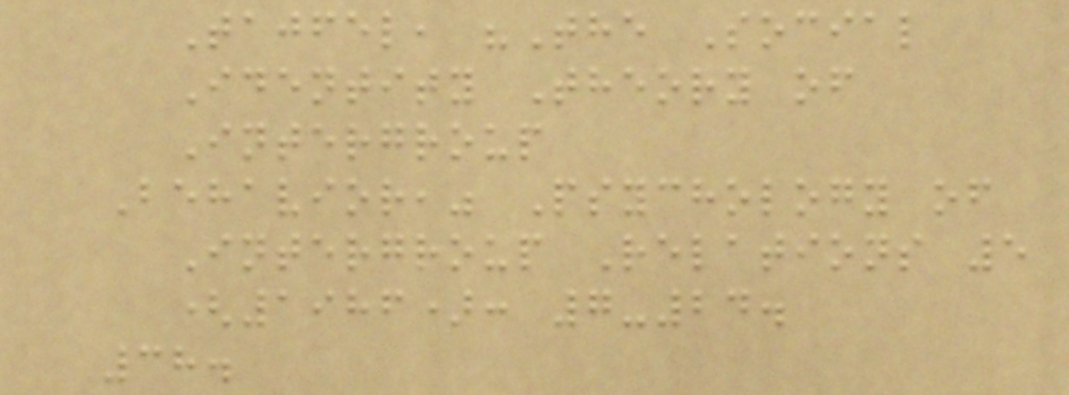Tajfel, "The Social
Identity Theory of
Intergroup
Behavior," Psychology of
Intergroup Relations 5
(1986): 7-24.
38.
